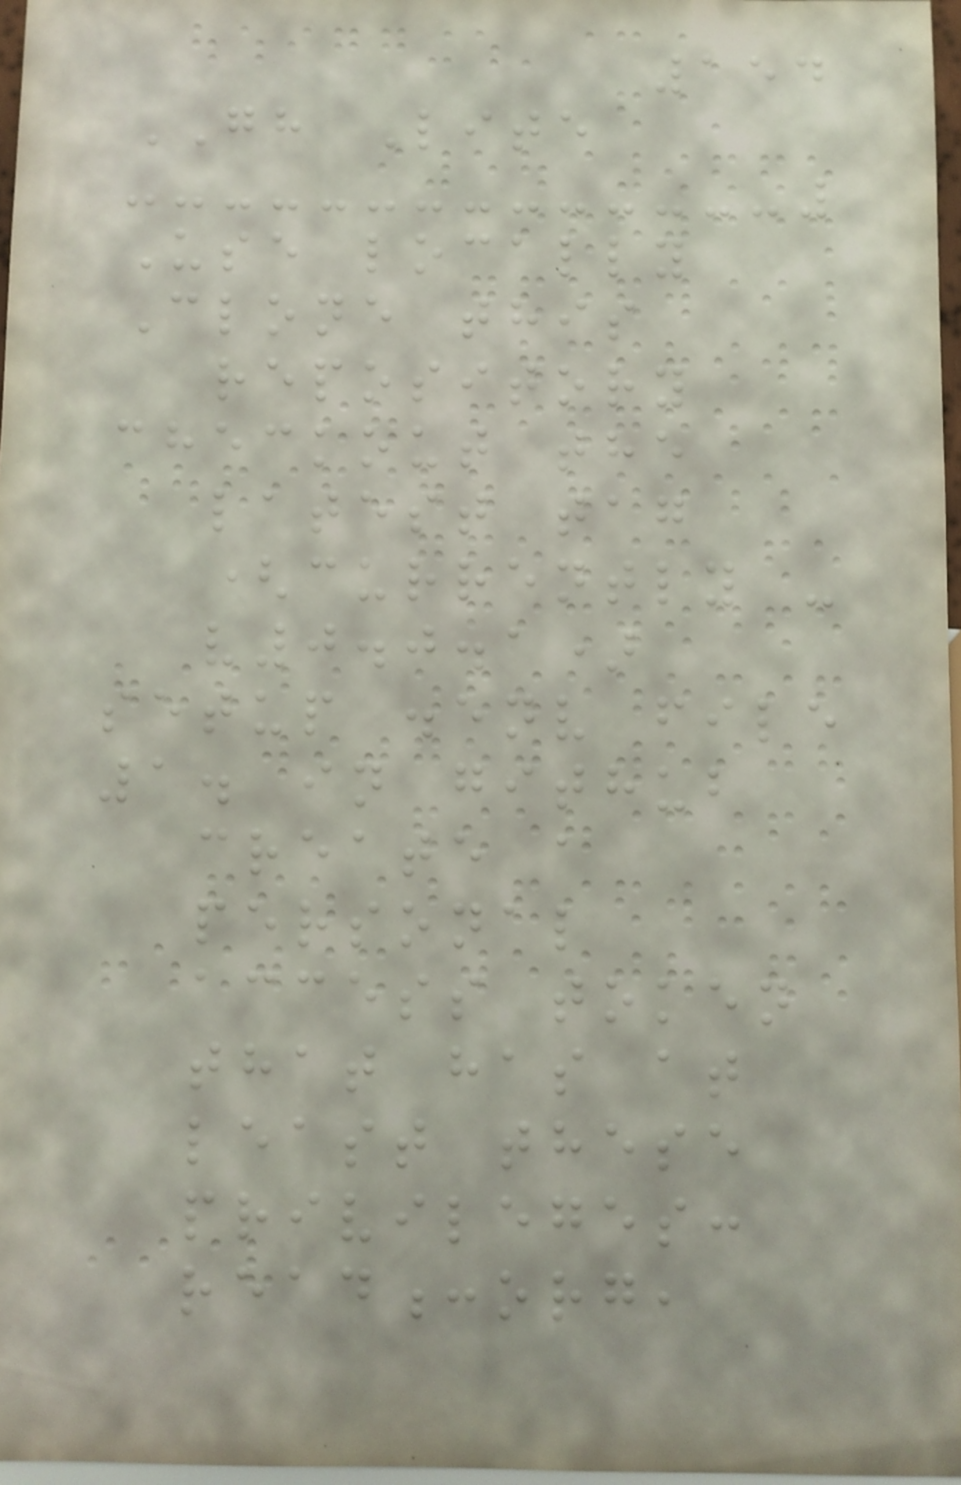154
GH Lite
Use locally
Clone this
repository
checkout the
latest tag
(currently -
v0.0.1)
setup .env file
1. in github
create a
personal
access token
that has at
least these
privileges:
read:org,
